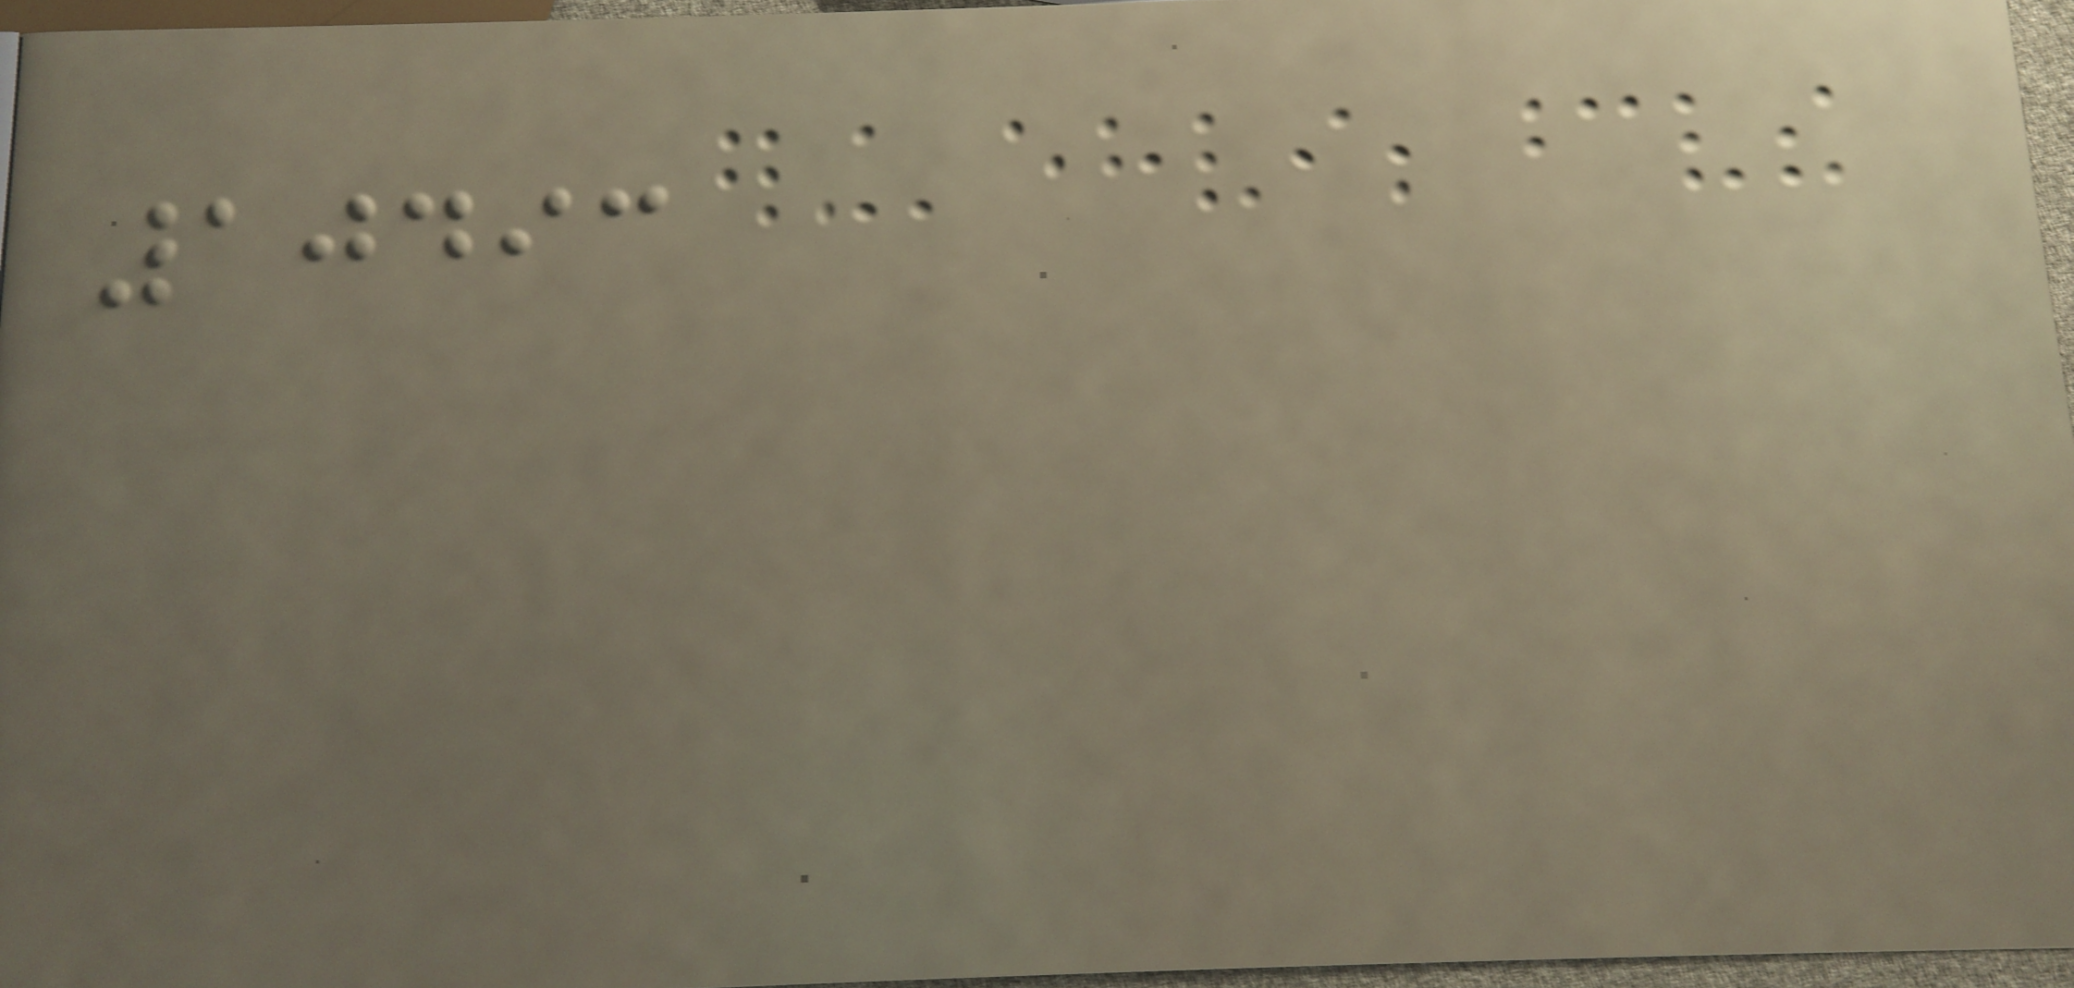10493
